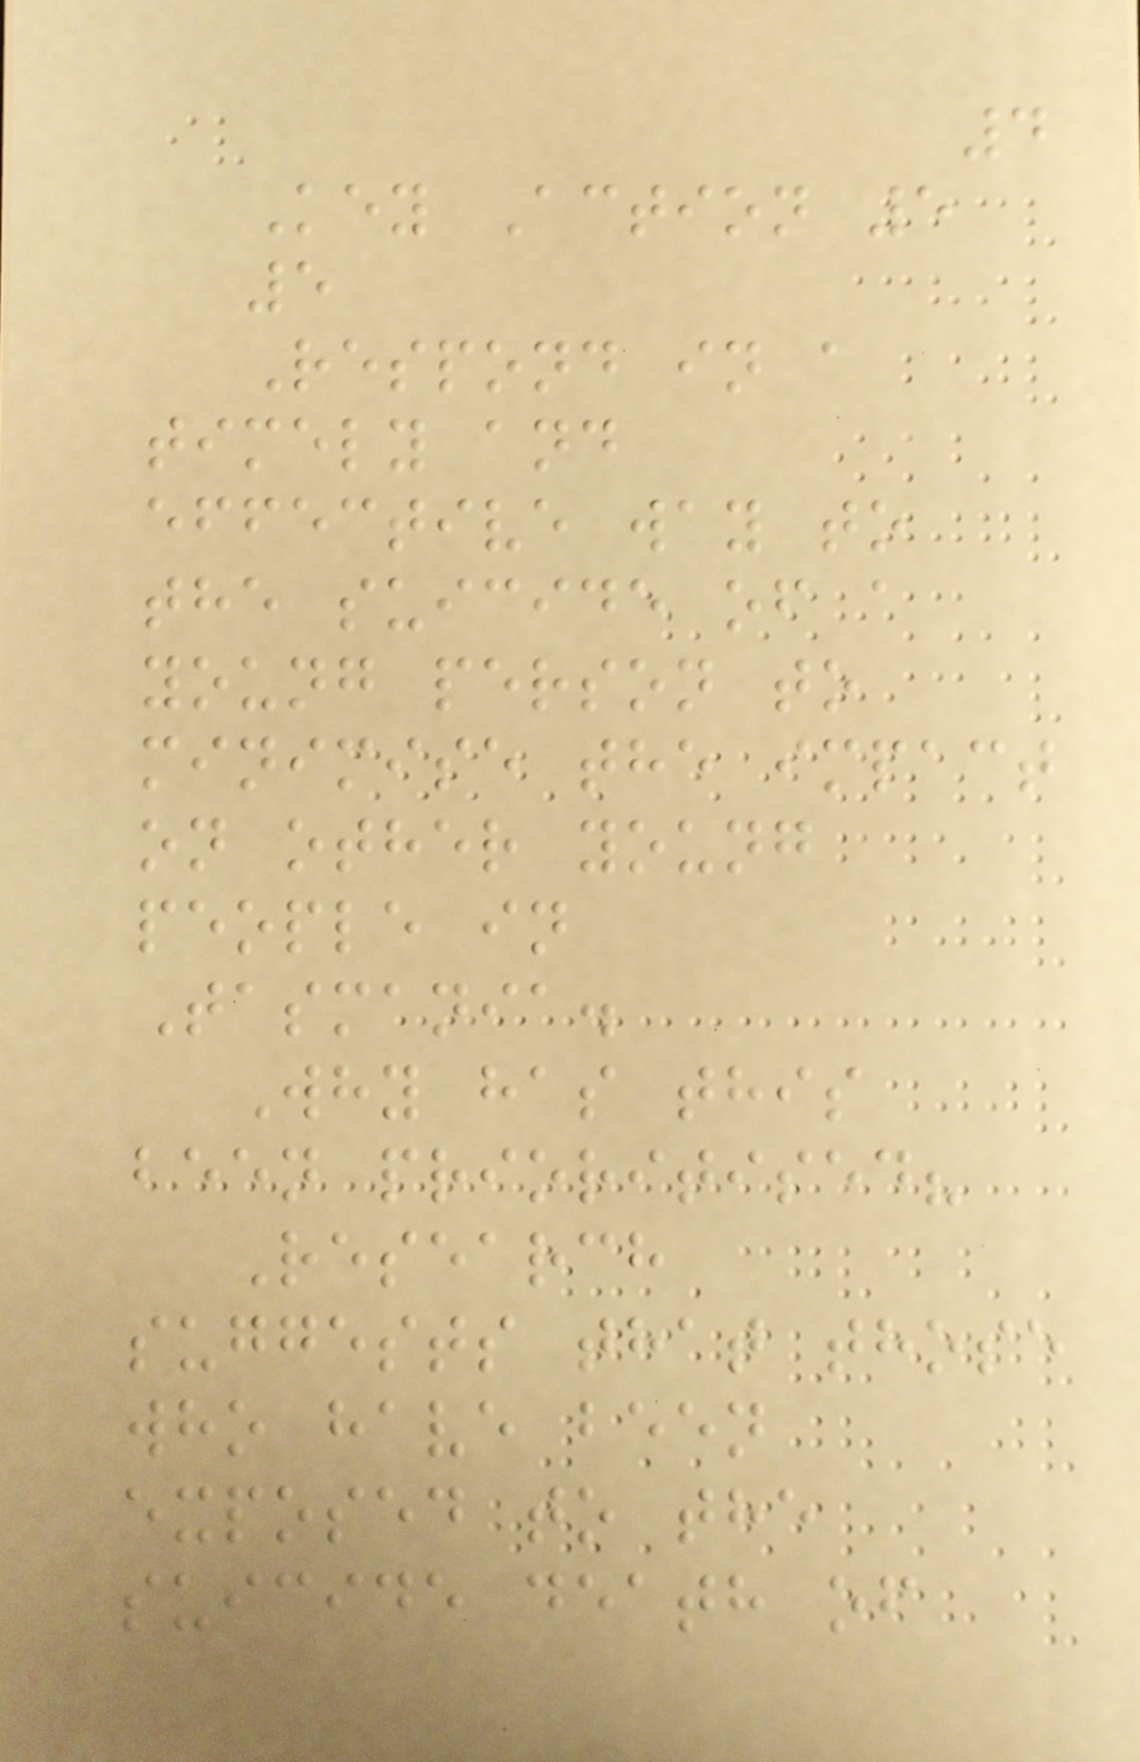4
Key Action 5
5
Respond in a
timely and
effective way to
the suicide of a
young person to
minimise the impact
on other young
people in
Tasmania.
Why has this
been prioritised?
Research
suggests that those
who have been
exposed to the
suicide death of
